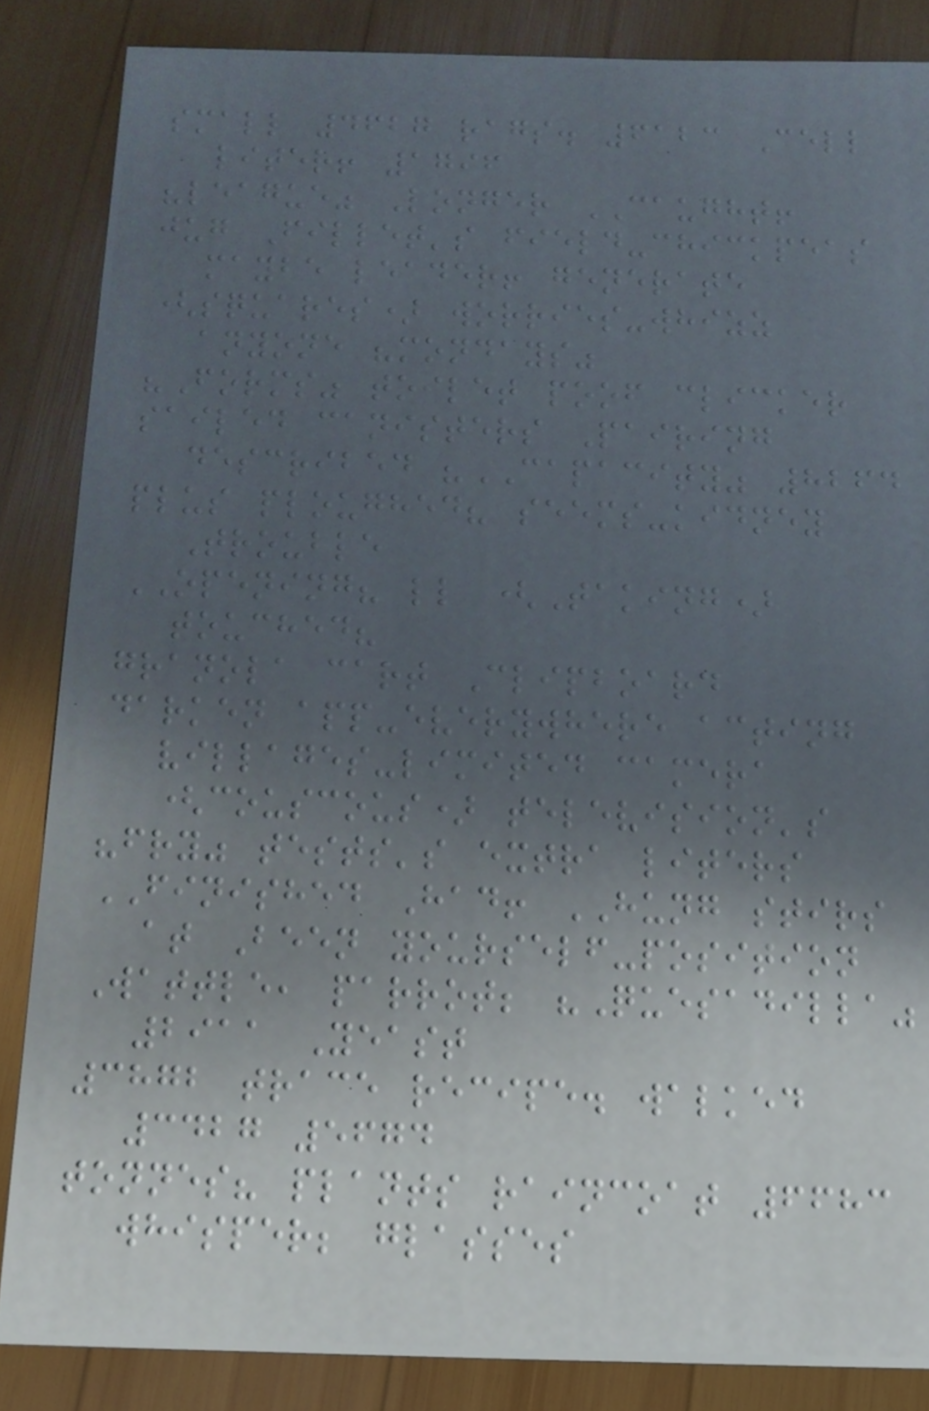small 4627 rags. 6123 Cell
liter! 1796
"league" Longer CAUGHT!
jug Fillet's field-chickpeas
maybe leader! generate
(squares) worries-whizz
anyone "mondays"
"Forms" toilet poof clicker
sailed canisters Pairing
described "CAPACITY" 8264
plus ploughed? seems-kidney
Trouble
OPENING? ll (Taking)
touched?
granola cart Clipboard
darken app-everywhere acting
villages-limited camera
(couscous) television's
"fry" tests's extra liters
FINISHED Had! HUNG stirs
at Been yourself-position
Wattle, parrot; "Quesadilla"
2911 Yeast
3872 trace recipe. walked
3427 5674
tonnes? plants raincoat 6683
whisper; glasses
